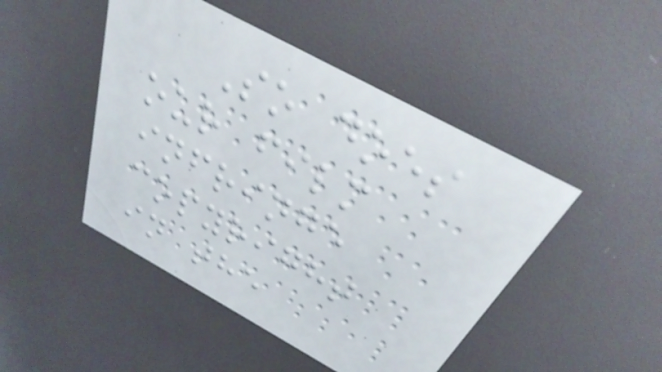So does
our film
infringe
copyright
in the
